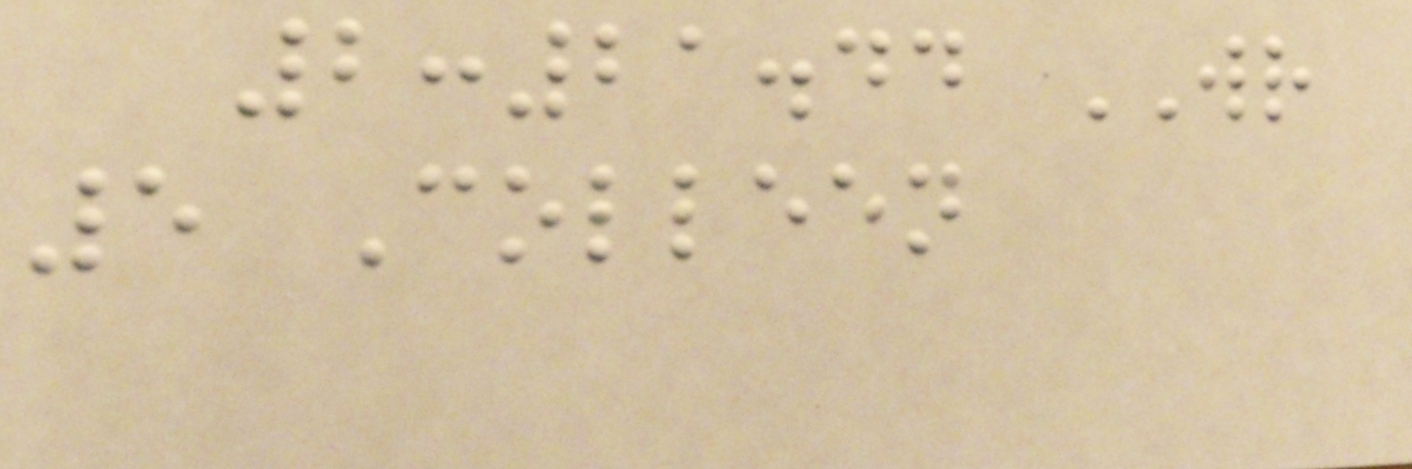2:21.44 WR
5 Colleen
